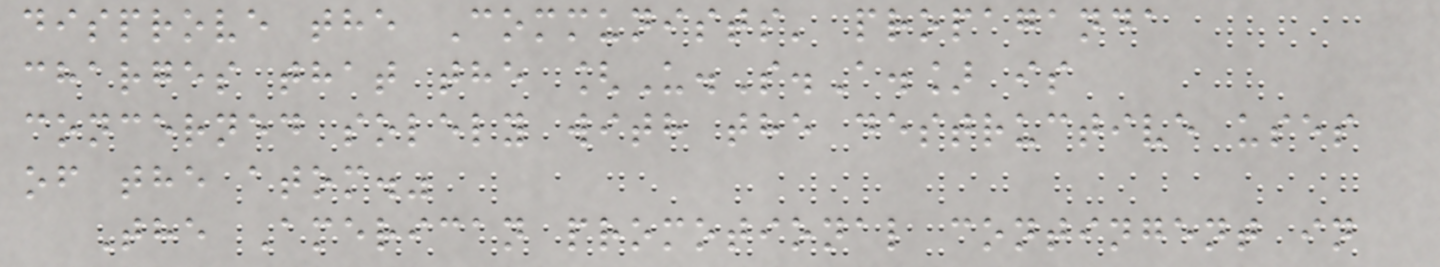disprove the Communists' propaganda
charges that the [U.S.A.] is
concerned solely with the destructive uses
of the atom."
The American promotional contingent in
